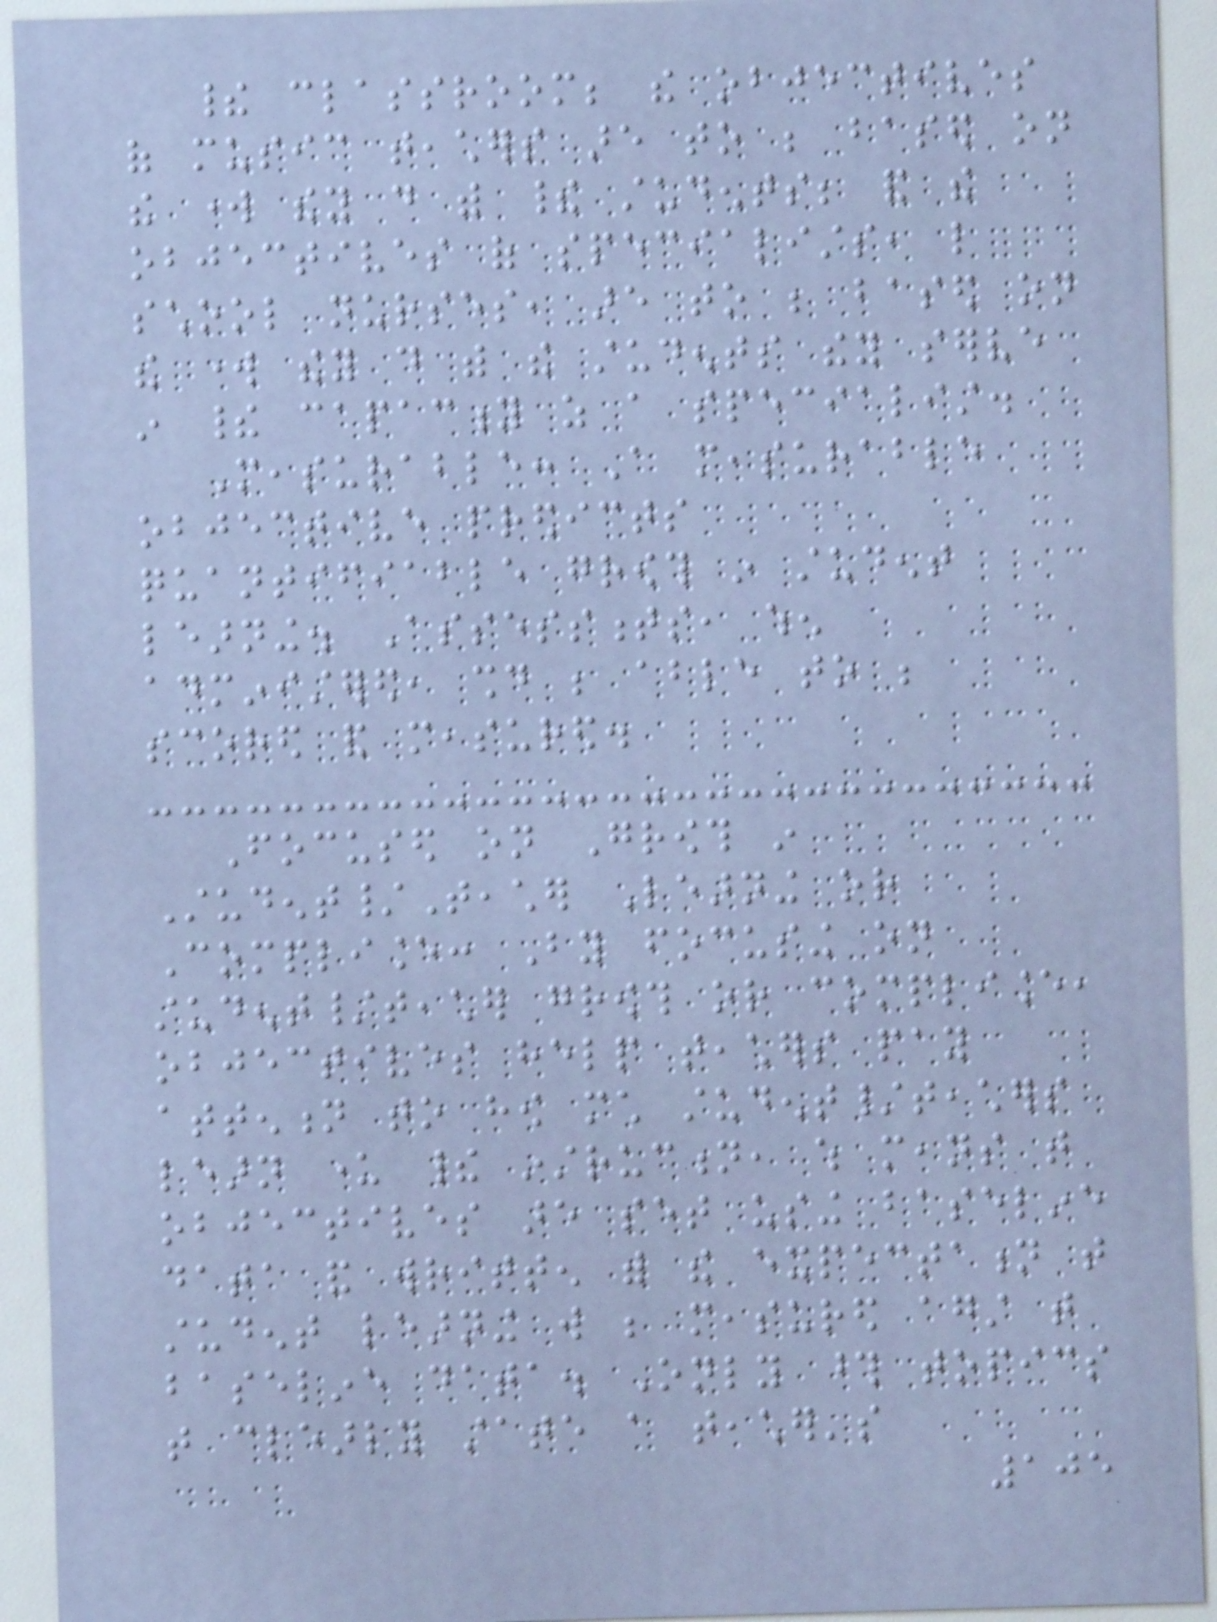their classroom; the objectives
of music teachers are to be based on
the work they do with their students; and the
objectives of specialists, like
school nurses, are to be based on
the work they do with the students they serve
in their capacity as a specialist.
Measurable: A measurable
objective predicts
quantifiable growth in student
learning. Assessments, when
administered, should be able to be
scored and measured.
Focused on Growth in
Student/Teacher Learning or
Compliance: By focusing on
student/teacher growth or compliance,
objectives help teachers pay
attention to how much student/teachers
learn under their instruction, which means that
objectives are set using baseline
data and written with the expectation that
student learning will be measured against that
baseline data. Only those topics
that clearly state a teacher's
105
